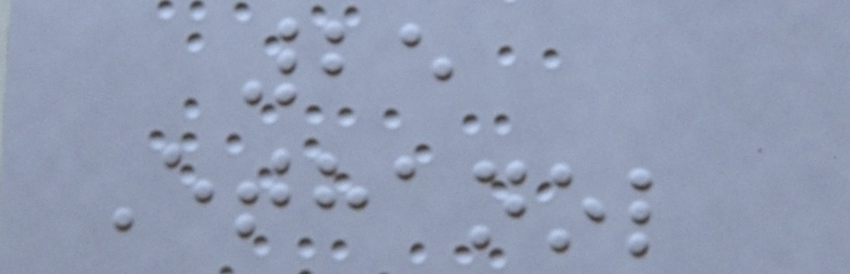25
Ethanol
